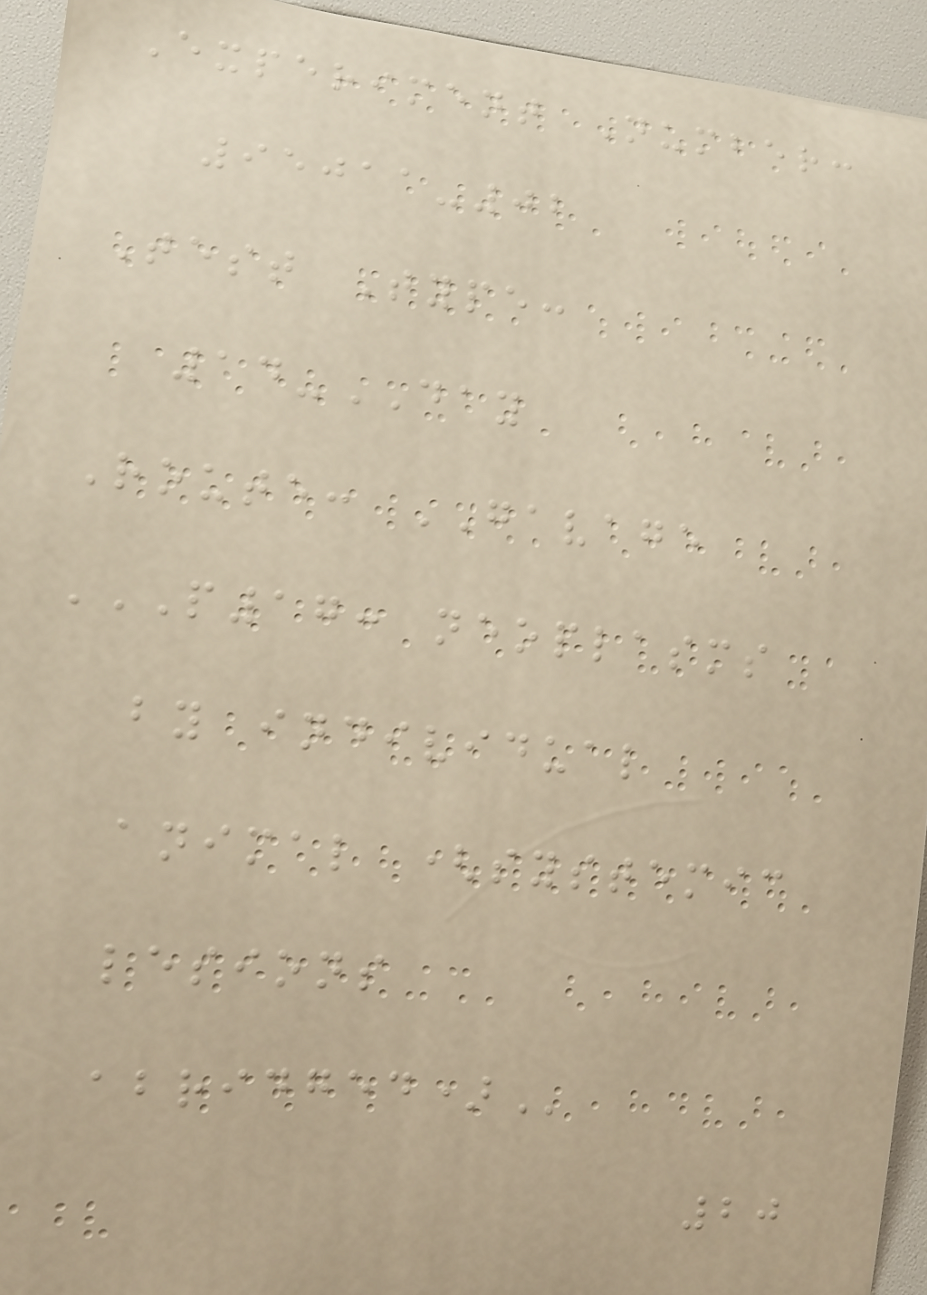Experiment Number:
95011-02
Test Type:
14-DAY
Route: GAVAGE
P17: NEOPLASMS
BY INDIVIDUAL
ANIMAL (SYSTEMIC
LESIONS
ABRIDGED)
20
